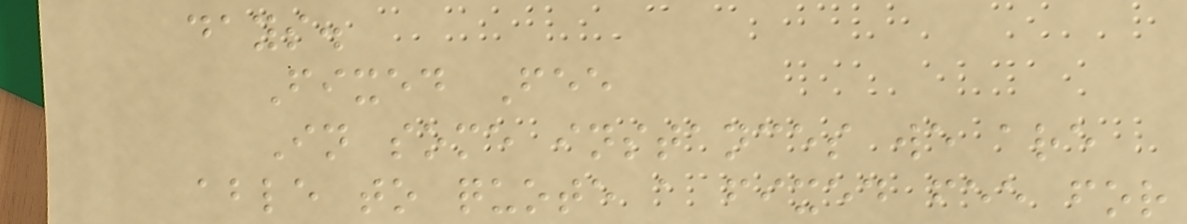days.
Fixed Fee
In some instances we are
able to quote a fixed fee for
